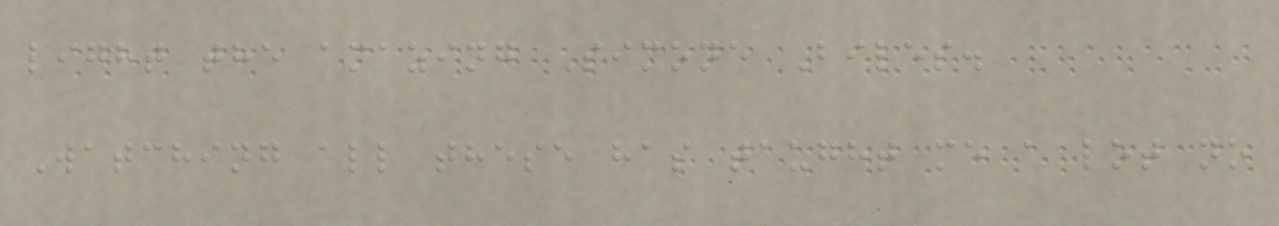light the amazing Simone Biles.
Watching all these has taught me a lot no
